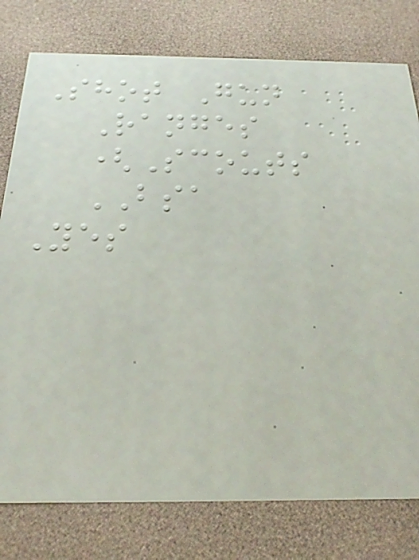Shot Gun
Ranges
(Scouts
BSA
Yes
